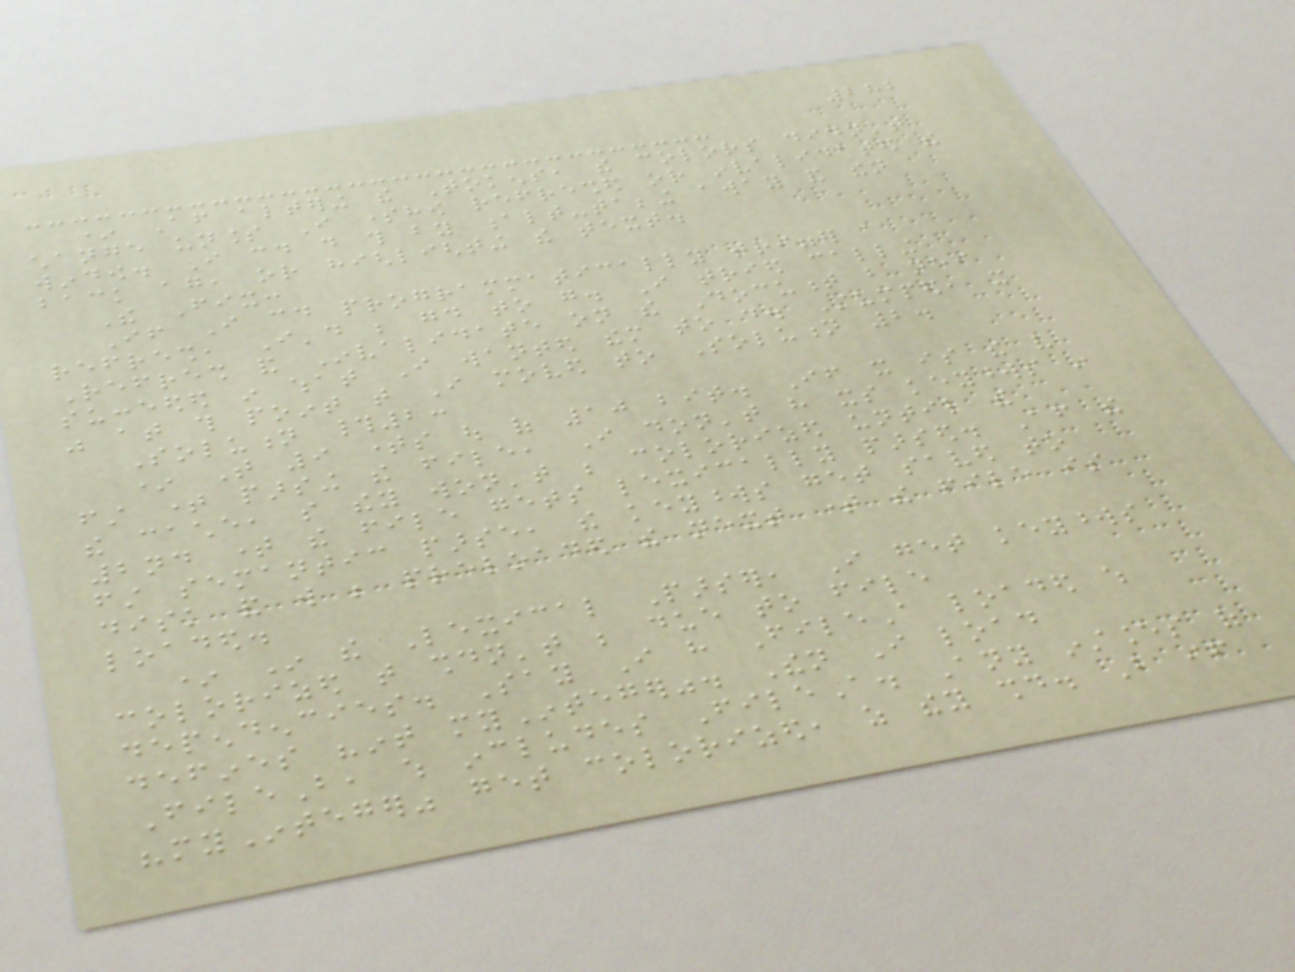282
* After altering the Tokens, the colors didn't
change unless I somehow refreshed or invalidated the
window. I could do this by alt-tabbing away and then
back again, or highlighting the text.
The Fix:
If I could programmatically trigger a
refresh, I'd be good to go. I tried calling
Refresh and Invalidate on the Document but neither
succeeded in what I wanted them to do. Stumped, it
was at this point that I moved to Solution 2.
Solution #2:
* That 9 times out of 10 bit. If it is the very
first time parsing the file, I don't have its keywords in
the cache, so they won't be colorized until the
2nd time the file gets lexically parsed. After the
first semantic parse, the keywords get saved to
disk and will be preloaded the next time the file is
loaded.
* In the Lexical Parser, I get keywords
colorized that shouldn't be due to file
dependencies. Say I have FileA loaded which
defines "int myInteger". Then I load
FileB, which includes FileA. Any instances of
"myInteger" get colorized, as they should. But if
